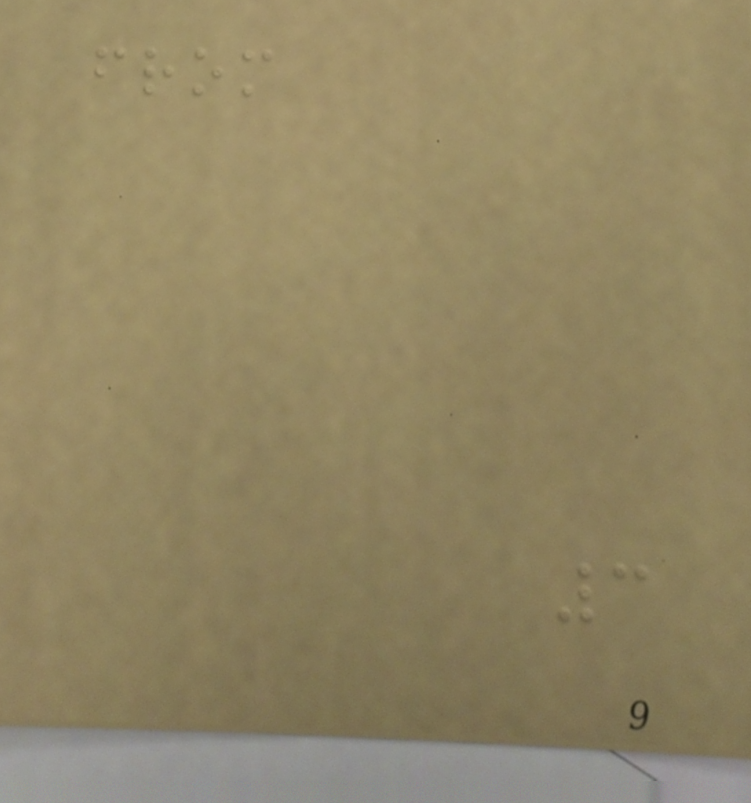from
3
